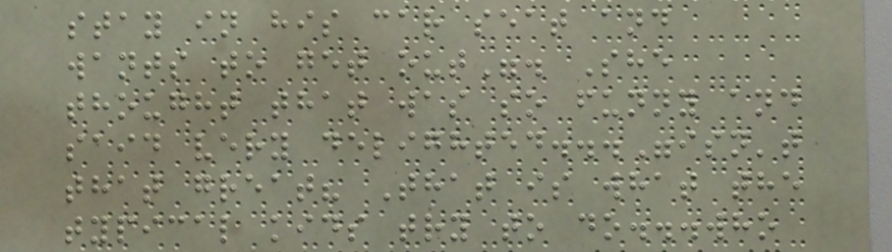stay in his car seat and
wants to get out". She
thought that was so funny and
said very delighted..."isn't
that great? That is what the
typical kids try to do...who
